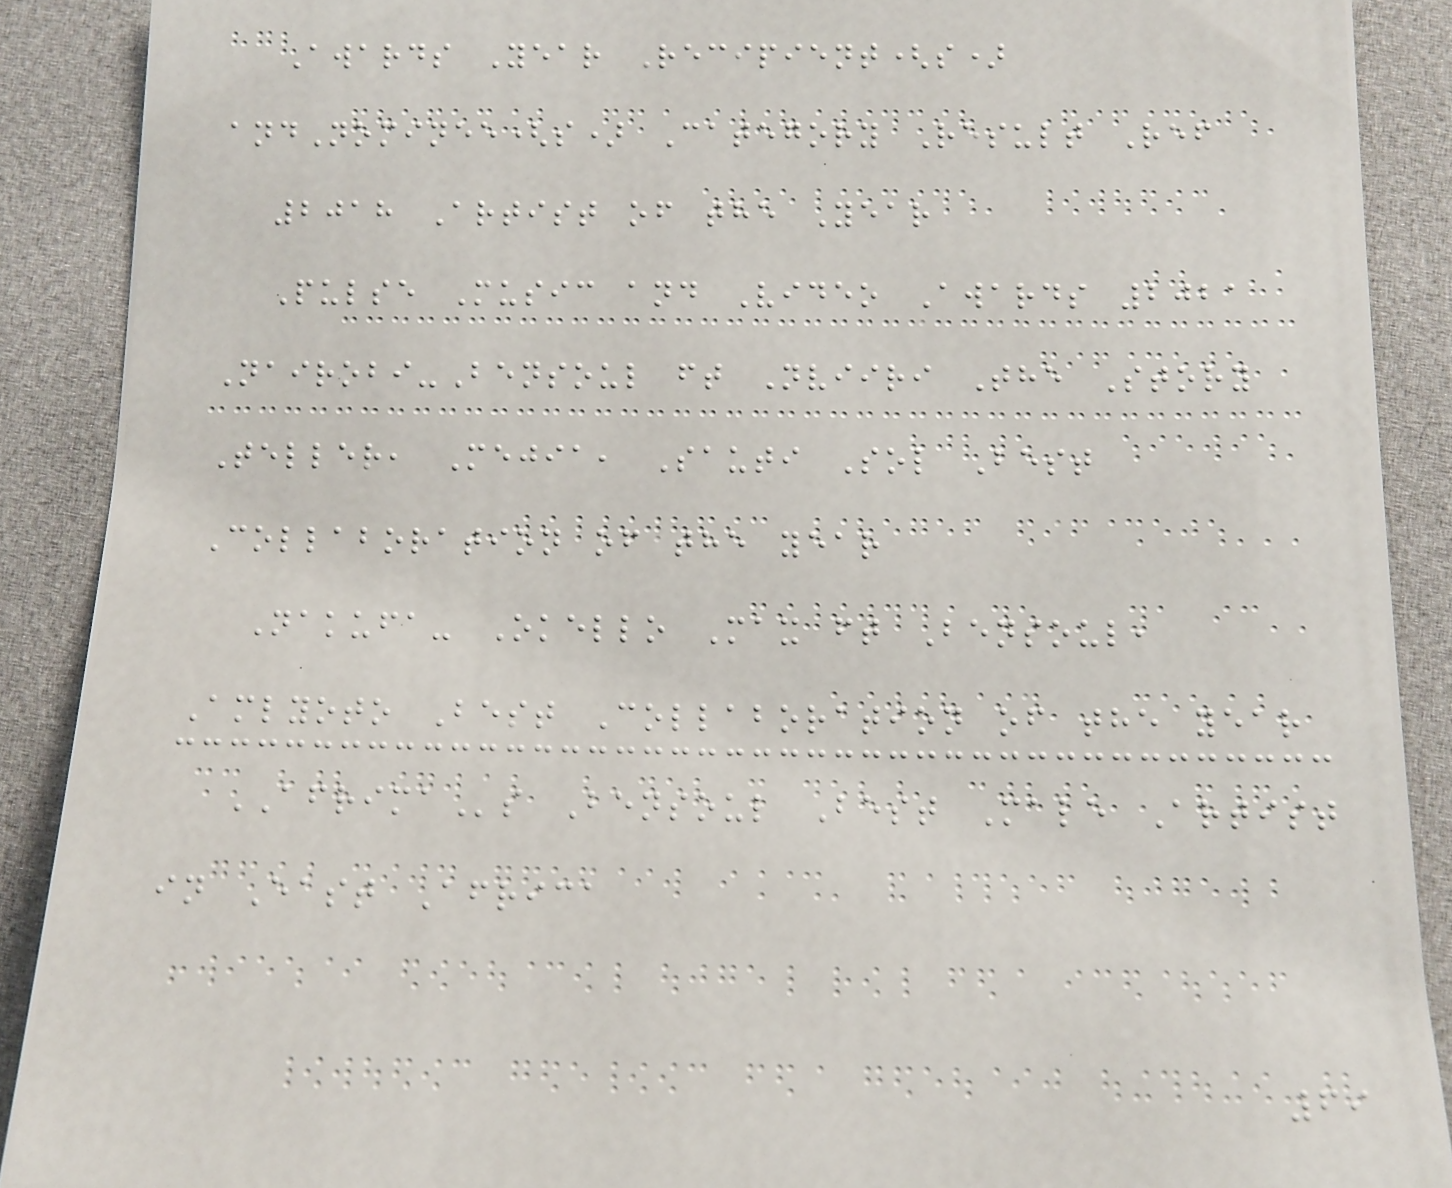Awards Year Recipient(s)
andNominee(s) Category Result Ref
2018 Artist of the Year
Pulse Music and Video Awards 2021
Nairobi-Bensoul ft Nviiri The Story
Teller, Mejia, Sauti Sol Best
Collaboration of the year
Nakufa- Okello Max ft Bensoul,
Amlyoto Best Collaboration of the year
AFRIMAs Bensoul Best Male Artist
in East Africa
69
